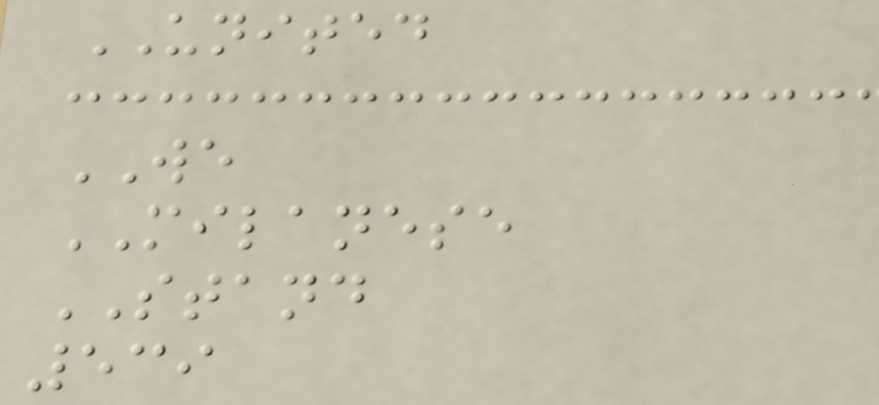UNITED
WE
MILANESE
STAND
539
